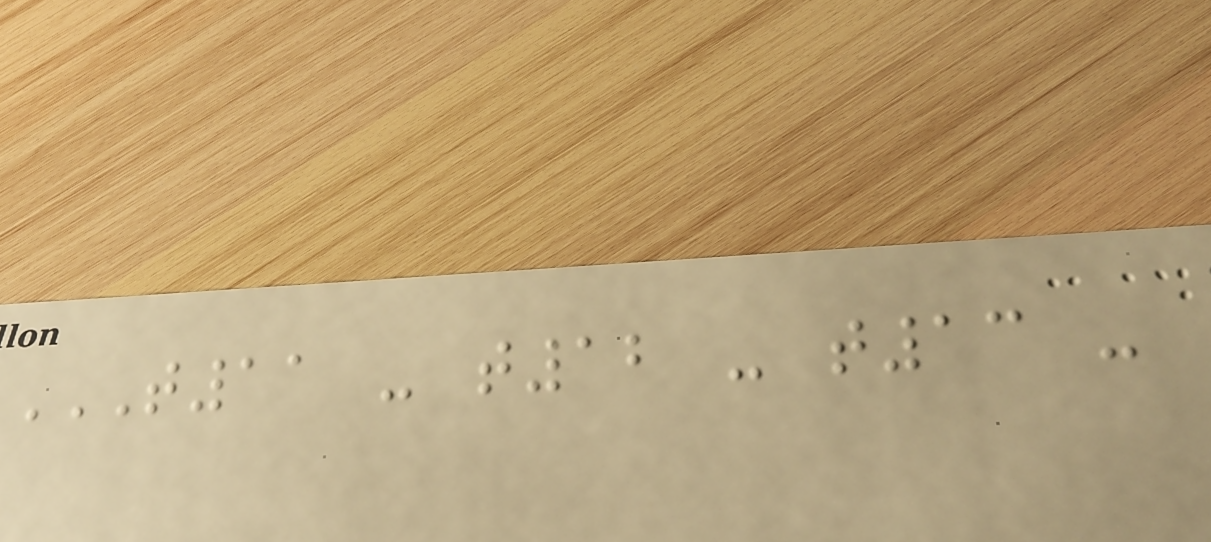T11 - T12 - T13 -
